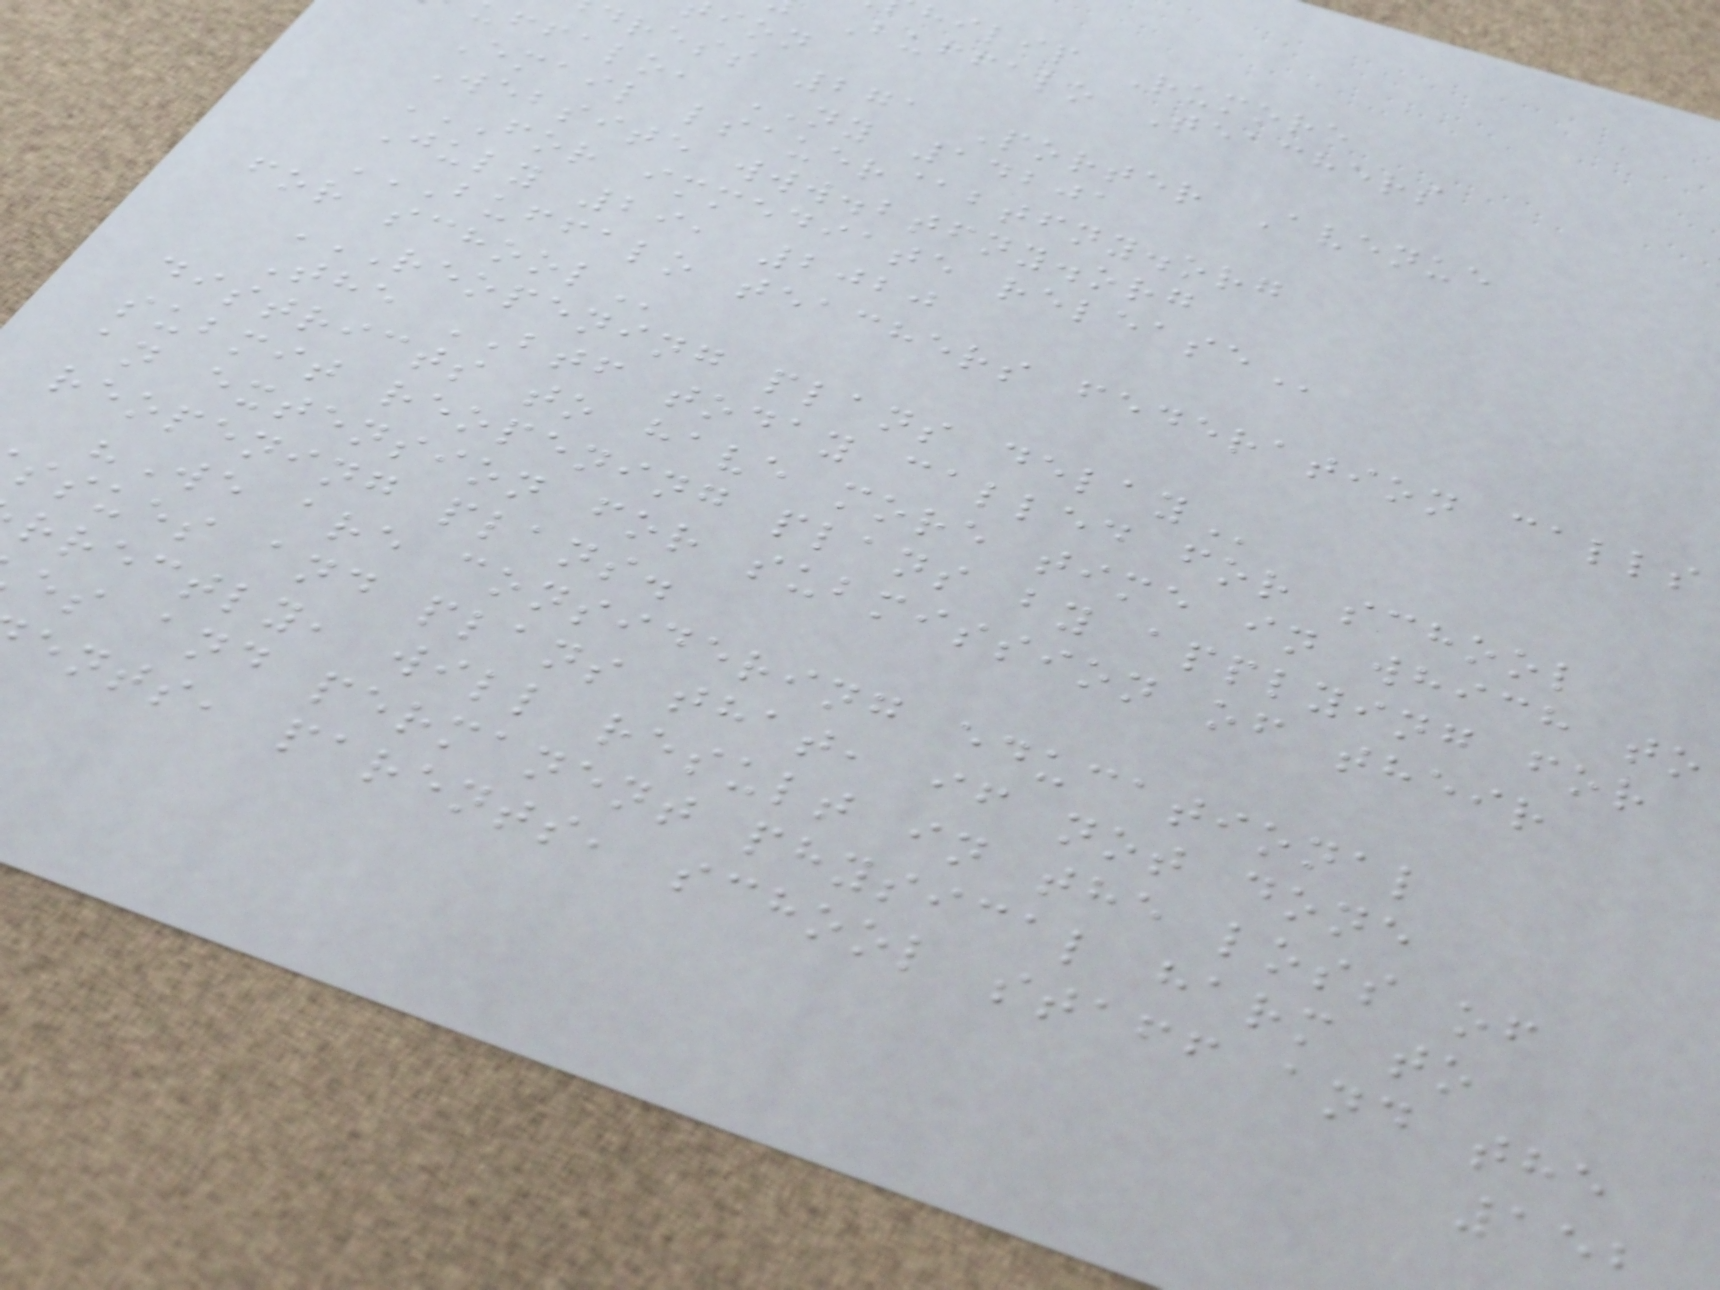hilip Rumore
Buffalo Teachers
dress 271 Porter Avenue
ffalo, NY 14201
Email lsauer@btfny.org
Website www.btfny.org
FOR IMMEDIATE RELEASE
July 29, 2020
BUFFALO TEACHERS FEDERATION CALLS
REOPENING PLANS DELAY
The BTF today called for school
districts to have more time in which to
submit reopening plans by applying for
an extension for submission of their
reopening plans.
"We are considering educational
ssues and plans that, if not done
rrectly, will result in the loss of
es and permanent physical harm to
ents, parents, school staff and the
